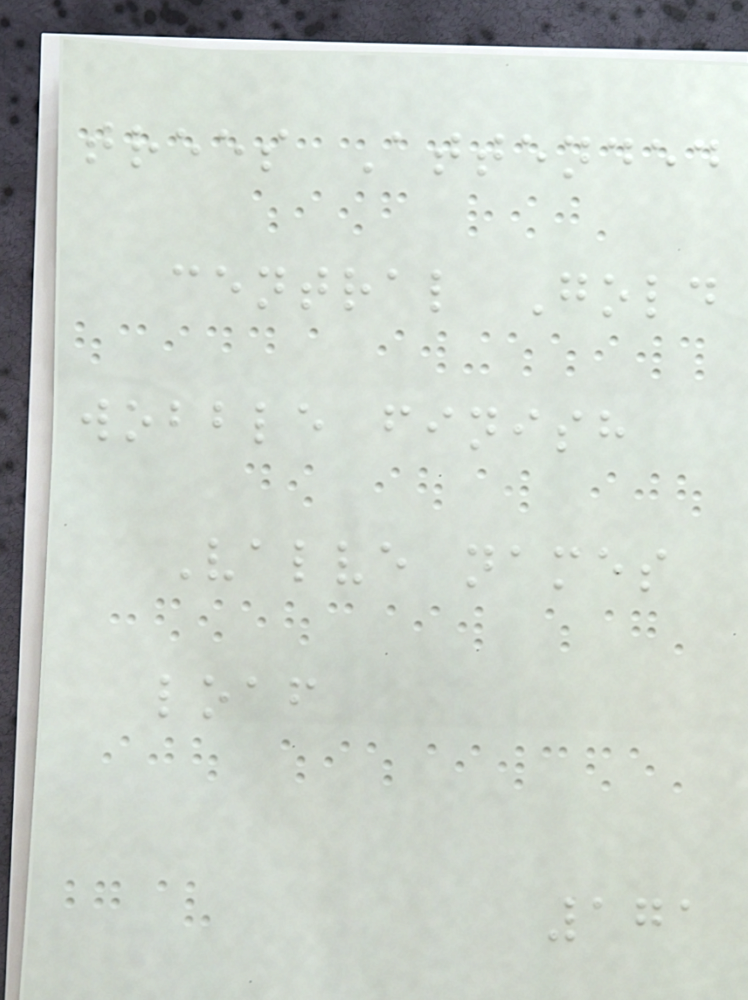trees Attended
central Gold
wobble finish
Valve names
loaf
171
